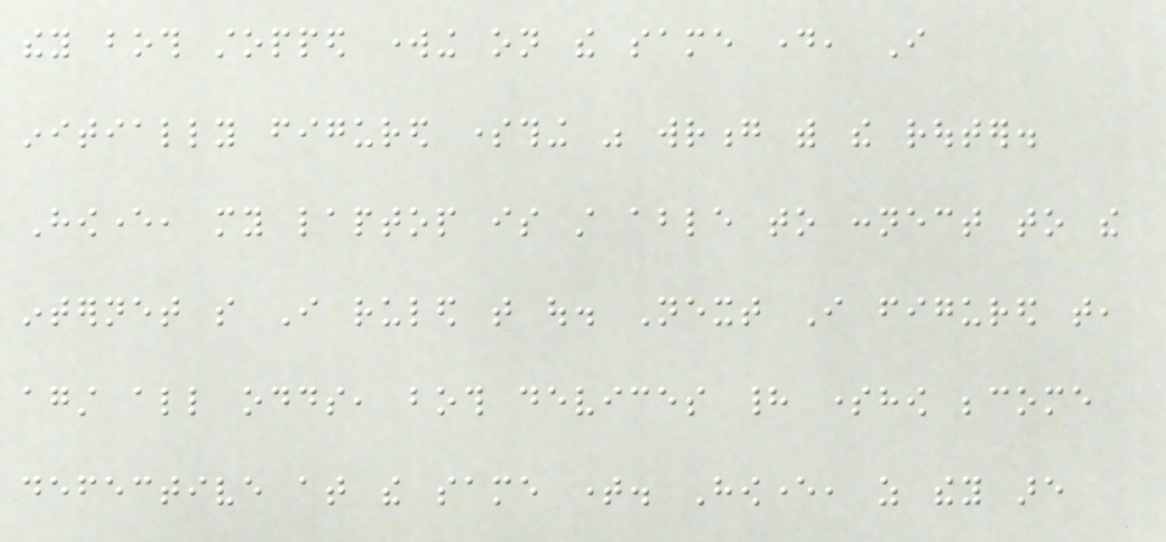they both stopped working on the same day, I
initially figured something was wrong with the router.
However, my laptop is still able to connect to the
internet so I ruled that out. Next I figured that,
against all odds, both devices had somehow become
defective at the same time. However, as they are
